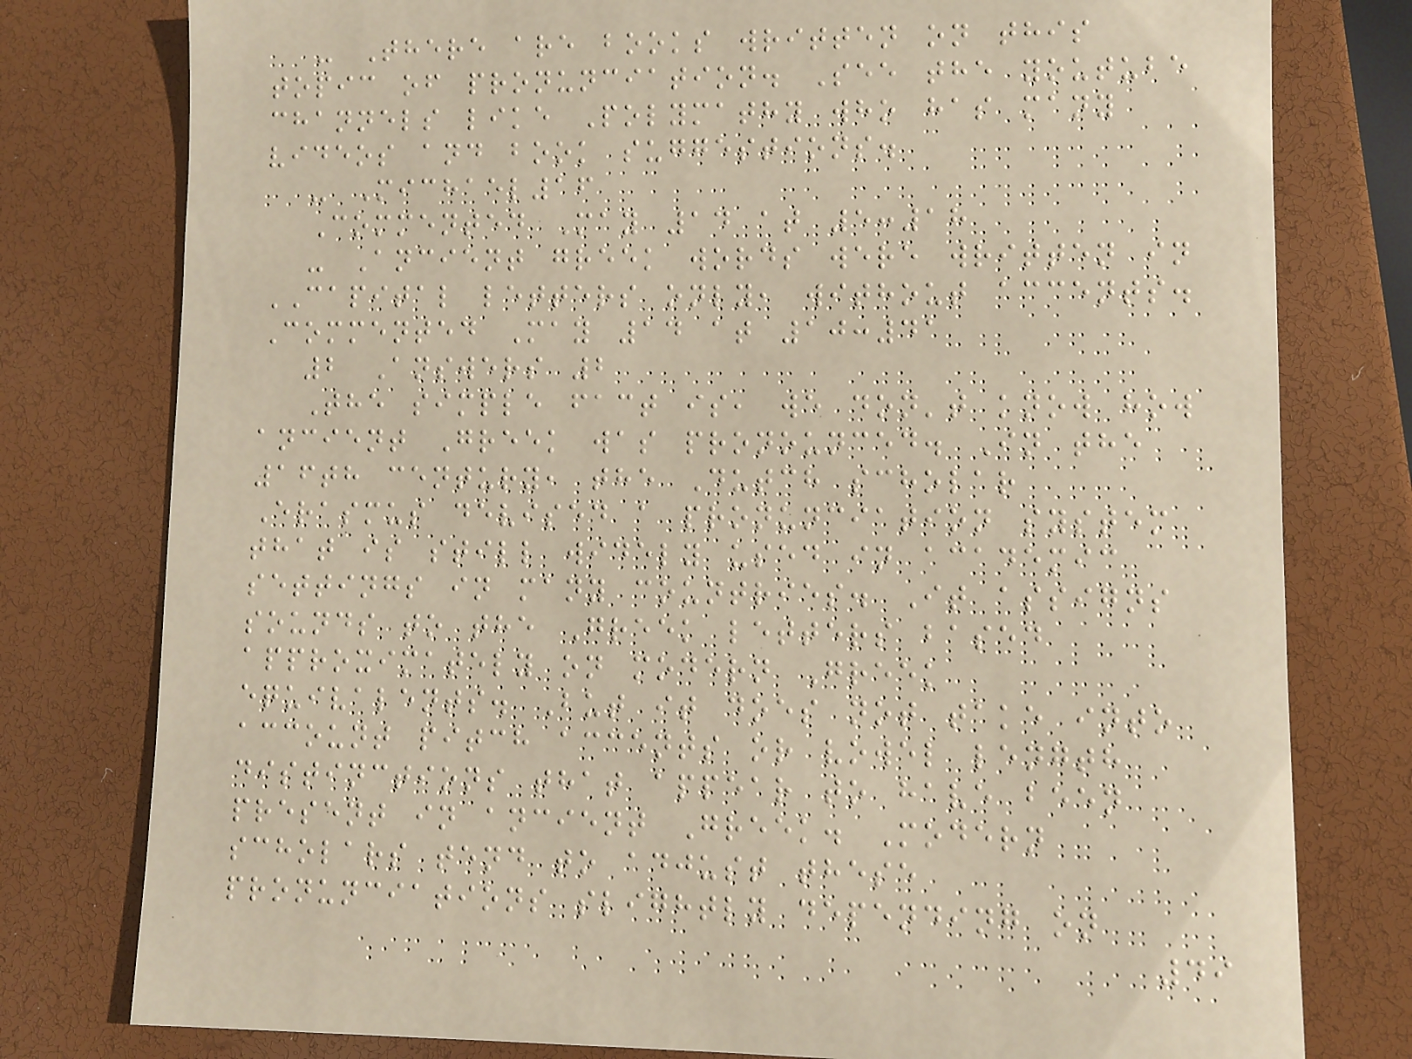- There are books written on this
topic of pronunciation. See the youtube
channels like Polymathy who has many
videos and book suggestions.
- Michael16
Commented May 14 at 5:18
- Ancient greek words were written in
CAPITAL letters only, without accents.
Commented May 14 at 10:41
2 Answers 2
The simple fact is, we don't know how
ancient Greek was pronounced. In the
16th century, the Dutch scholar
Erasmus devised a pronunciation system
that is still widely used in academic
settings in many countries. It assigns
sounds to the Greek letters based
approximately on modern Greek
equivalents. But it does not take into
account pitch accents or vowel length
distinctions that appear to have been
present in ancient Greek. Modern
scholars tend to adjust these
pronunciations slightly depending on
49
